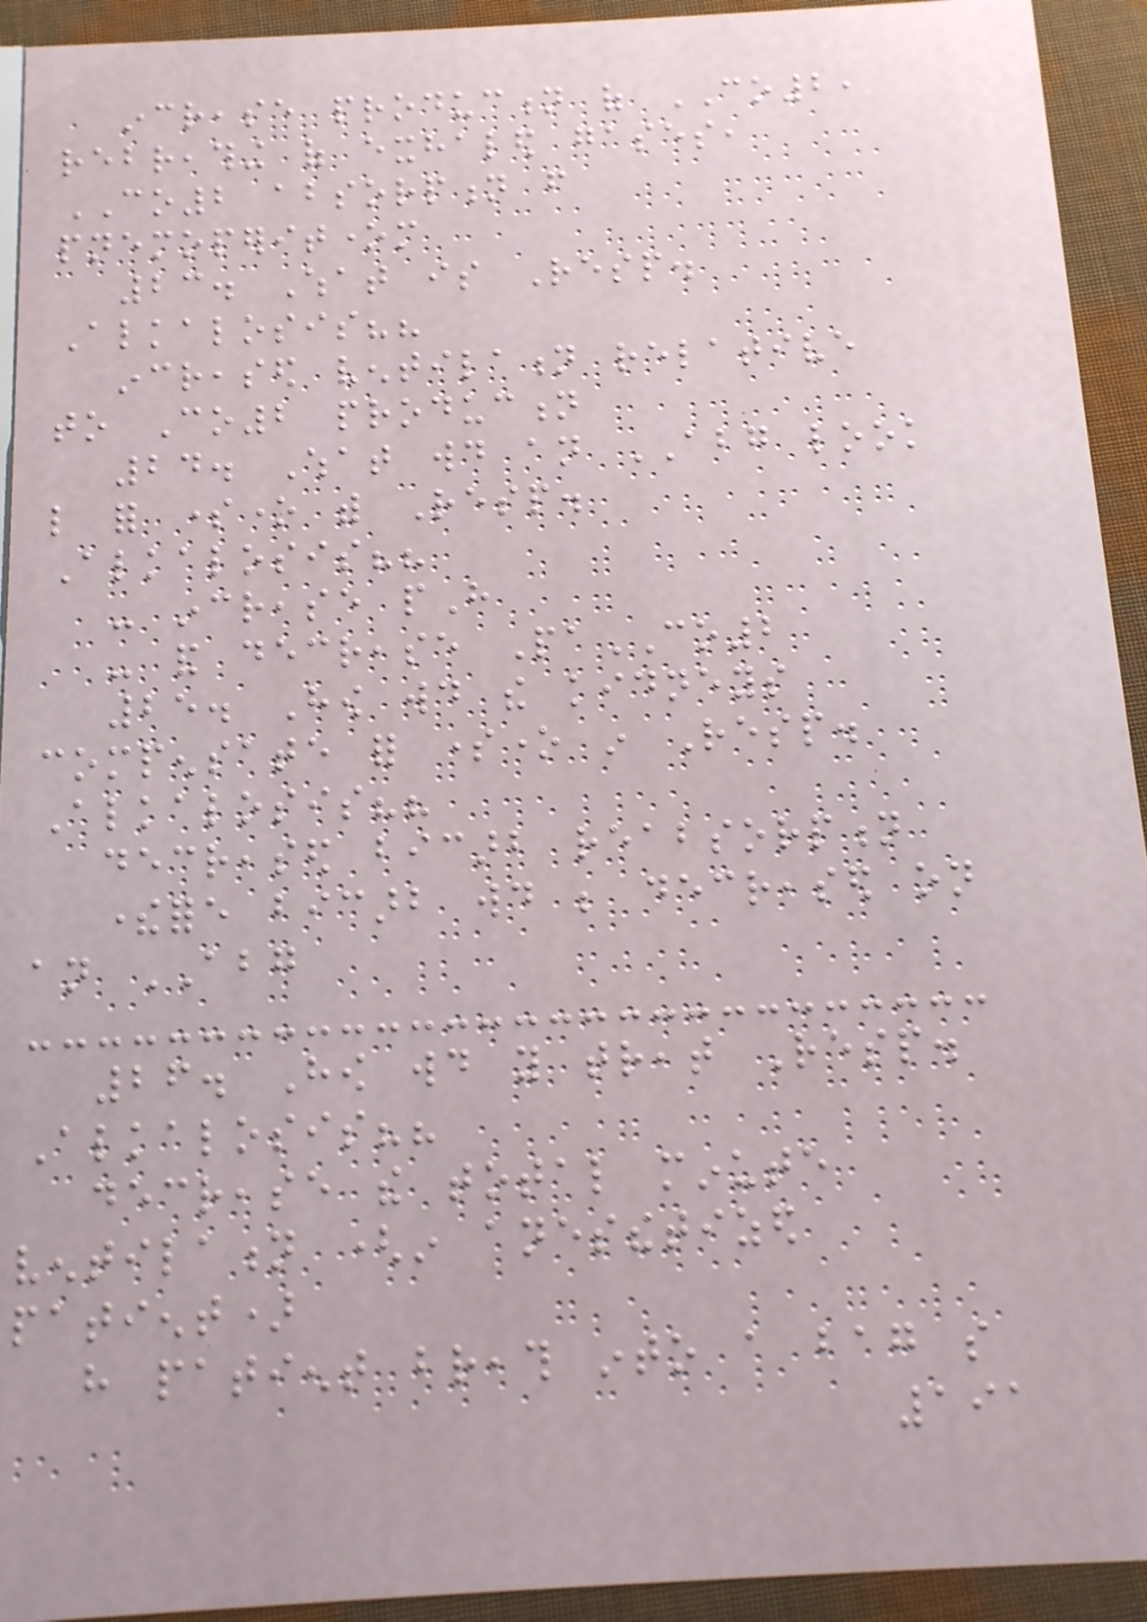increase production of CO2,
rebreathing of exhaled gases,
CO2 absorption from
pnemoperitonem
23. What is Resp.
Alkalosis??
increased ventilation relative
to Co2 production
24. What would an ABG look
like for someone with Resp.
Alkalosis??
- increase pH
- and decrease PaCO2
25. How would the kidneys
compensate for someone in Resp.
Alkalosis??
decreased bicarb reabsorption
therefore bicarb would be decreased on
an ABG
26. How would you treat Resp.
Alkalosis??
decrease the total minute
ventilation (in anesthetized
patient)
have patient breath into a bag so
191
